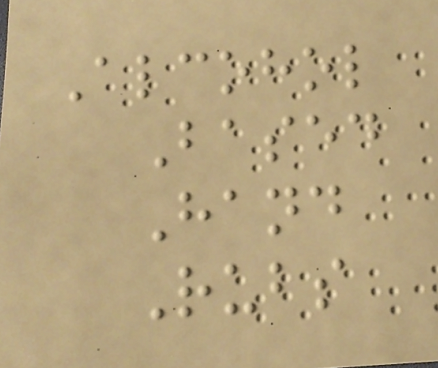Alcohol
Based
Hand
Rubs
